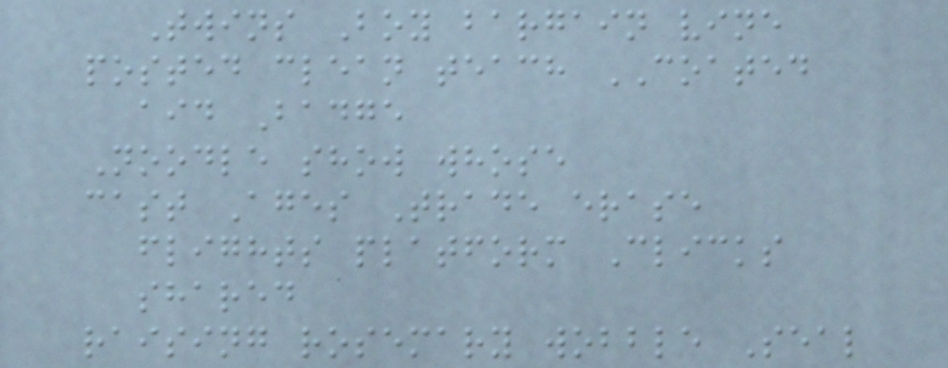Twins Boy bargain vine
posted clean teach COATED
aid Badge
Noodle show whose
cast Ages Trade erase
flights platform Clicks
shared
raising rosemary wobble Seal
